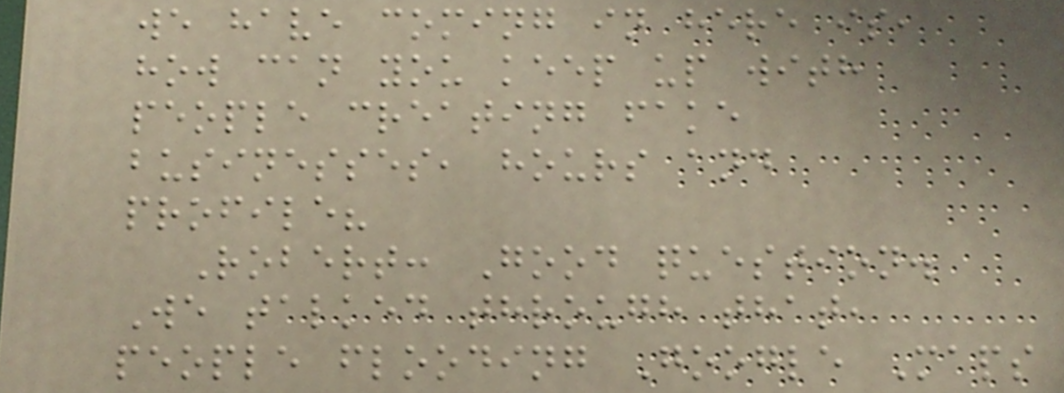we have coming in here is,
how can you keep up with
people creating fake
businesses, hours and
profile?
Robert: Good question.
We talked through that,
people flooding Google Maps
